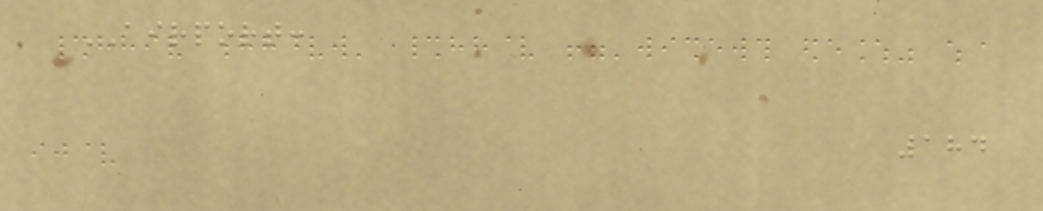AIRPORT:
184
